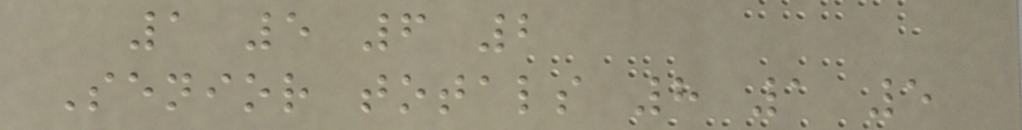1 5 6 2
Senior totals 8 1 5
